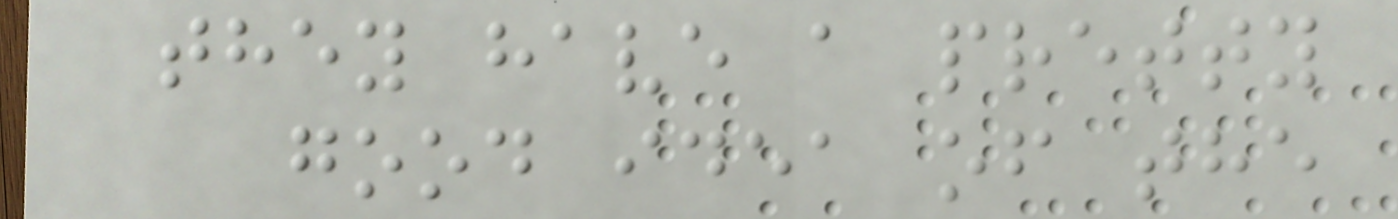they have a pretty
good idea of the
